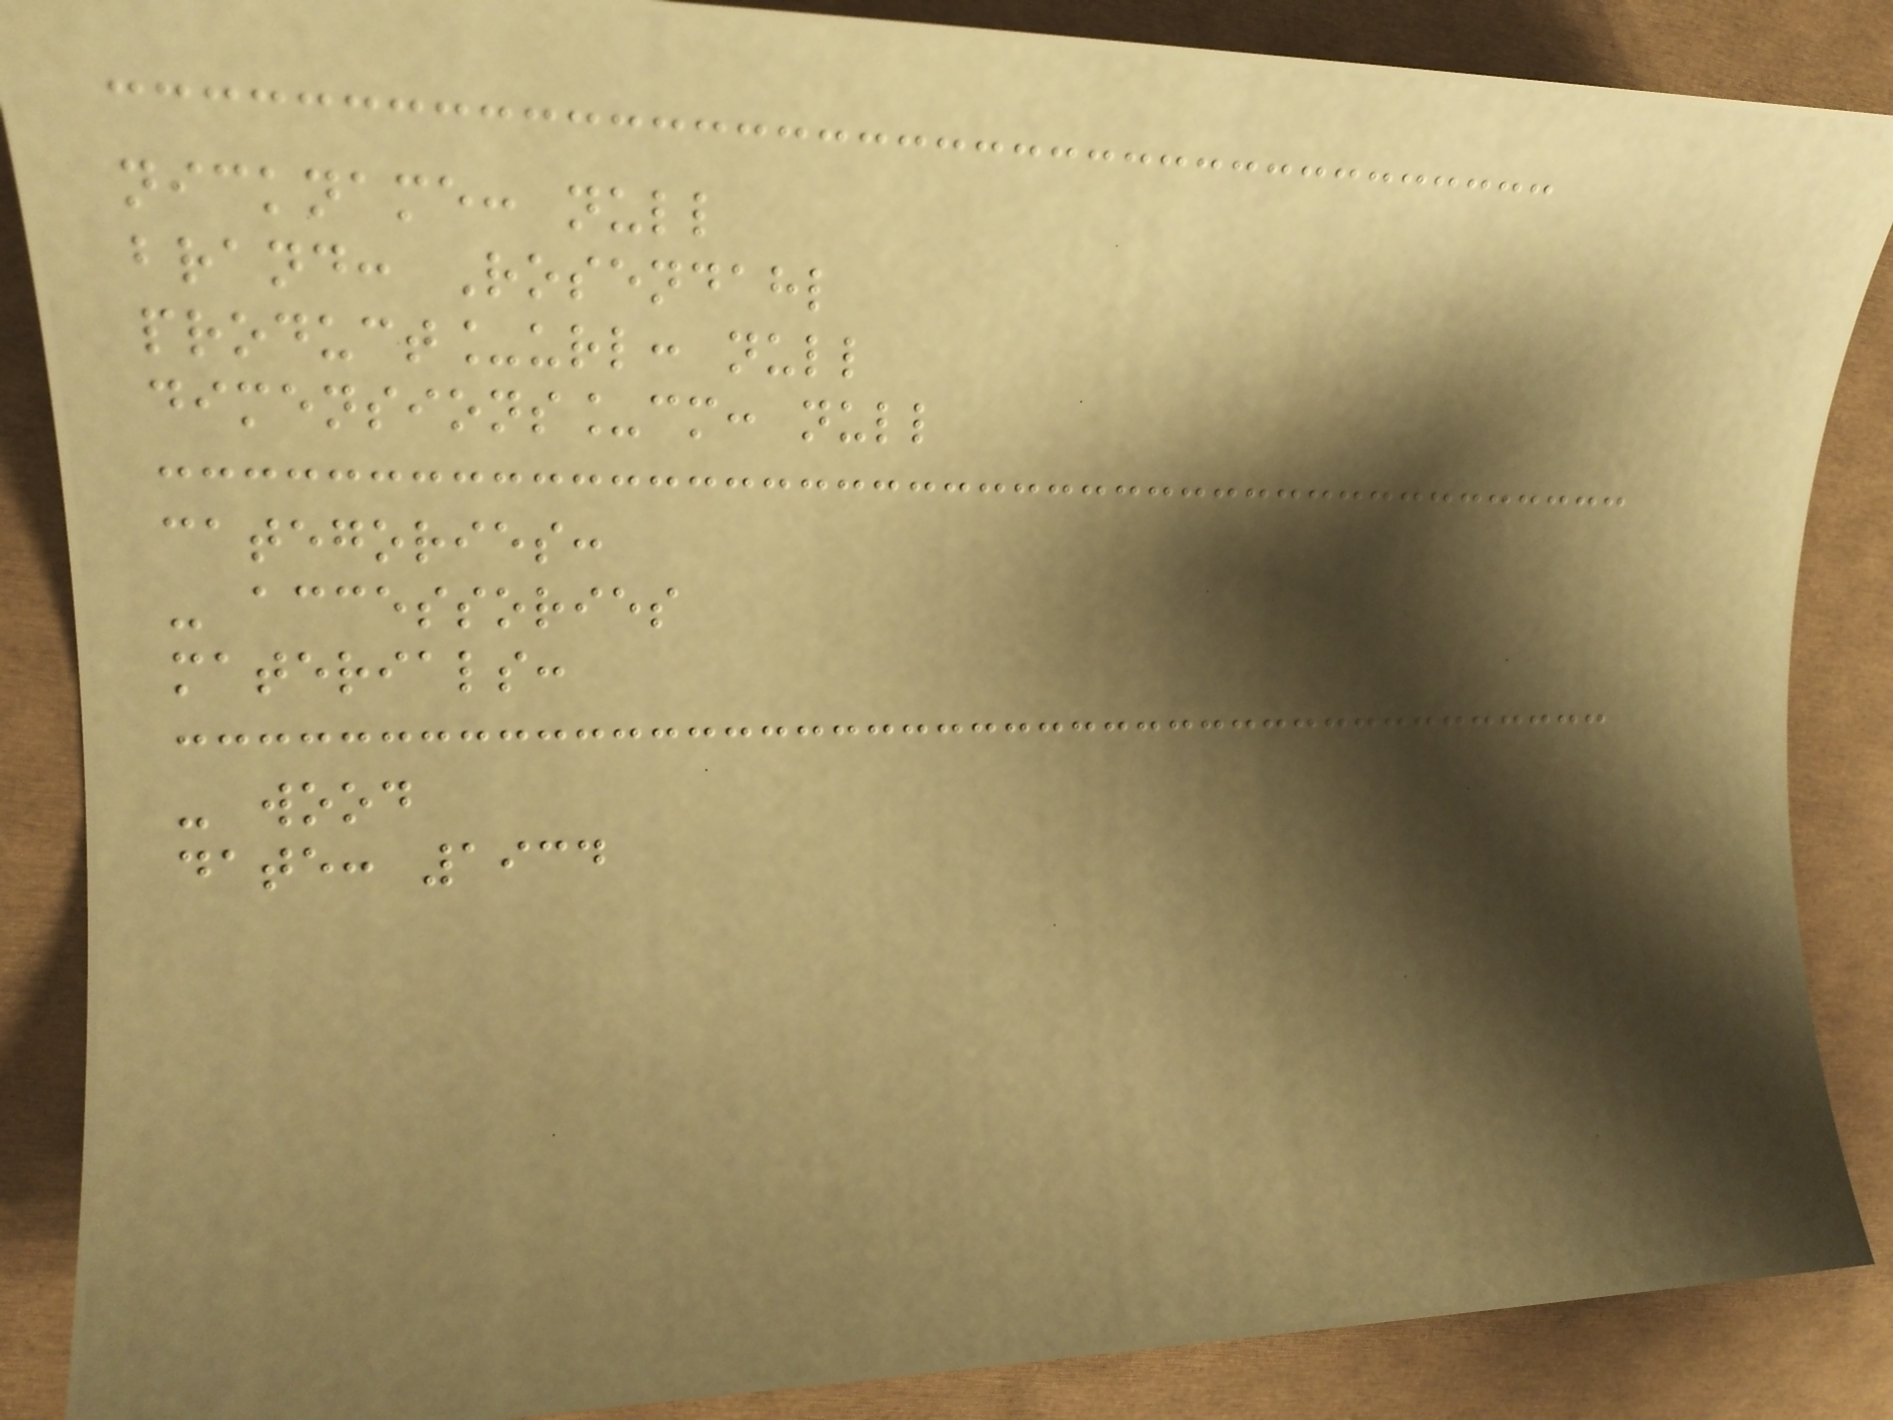nickname: null
brand: Rosendahl
product_url: null
dimensions_cm: null
categories:
- accessories
materials:
- wood
date: 1934
